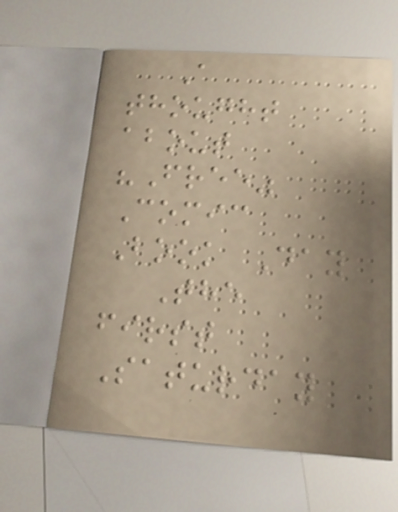A
thought
about
"Free"
Comic
Book Day
The
first
Saturday
